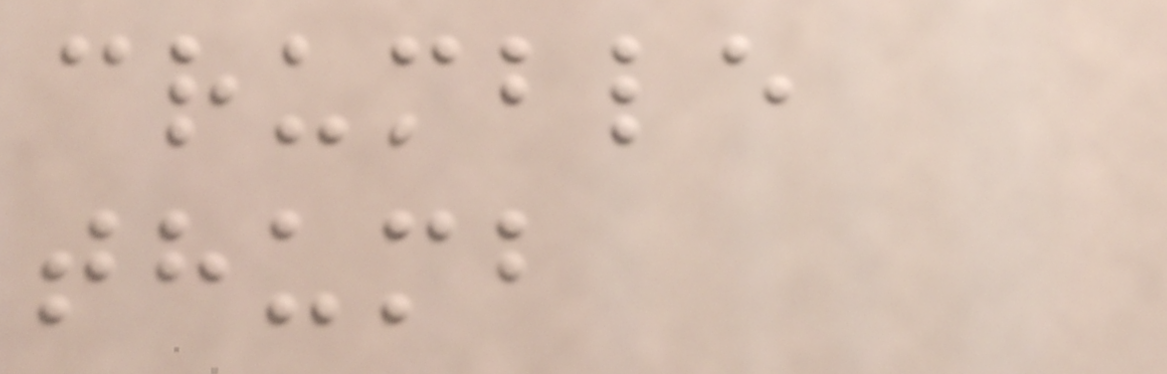crumble
thumb
